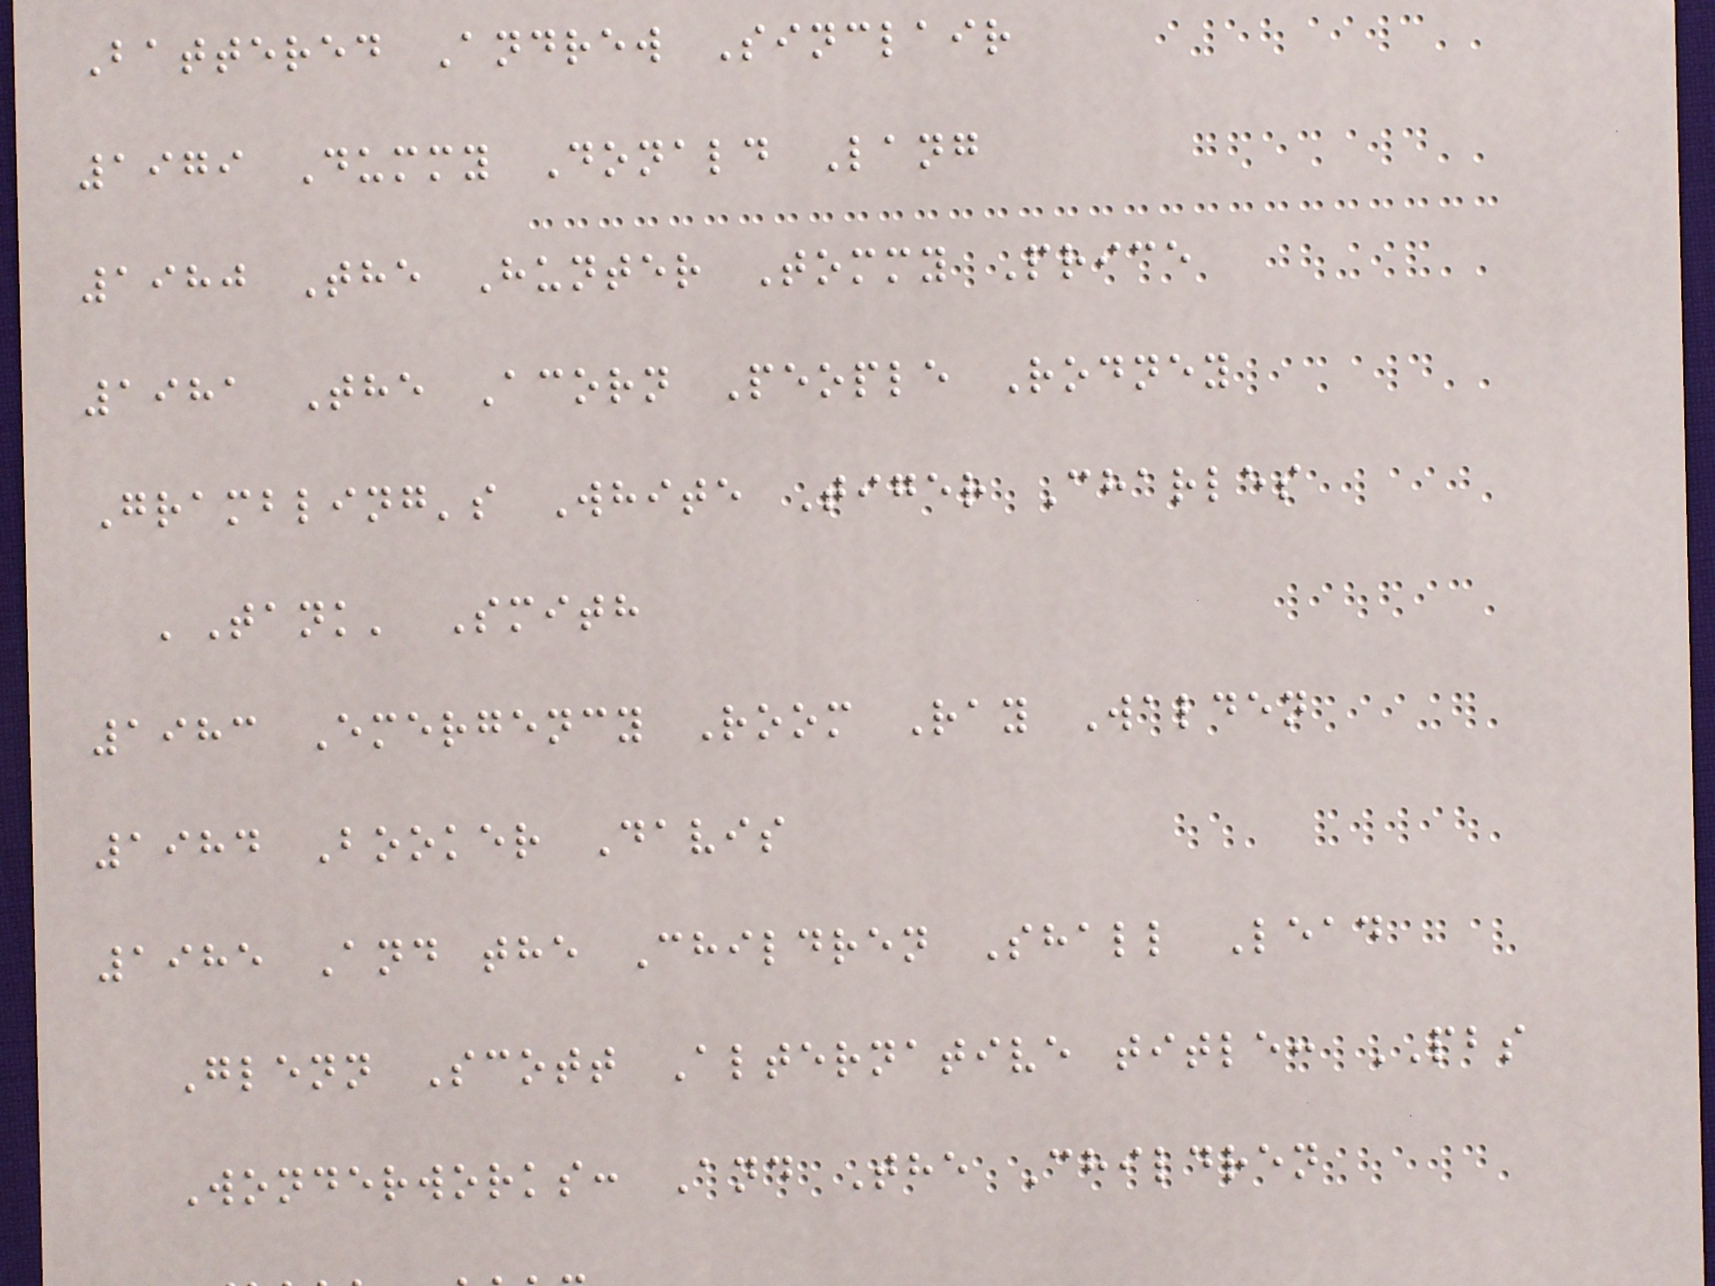Battered Andrew Sinclair
1979 Dummy Donald Lang
1980 The Hunter Tommy Price
1981 The Acorn People Rodney
Grambling's White Tiger Charles
'Tank' Smith
1983 Emergency Room Ray Walden
1984 Booker Davis
1985 And the Children Shall Lead
Glenn Scott Alternative title: PBS
Wonderworks: And The Children
